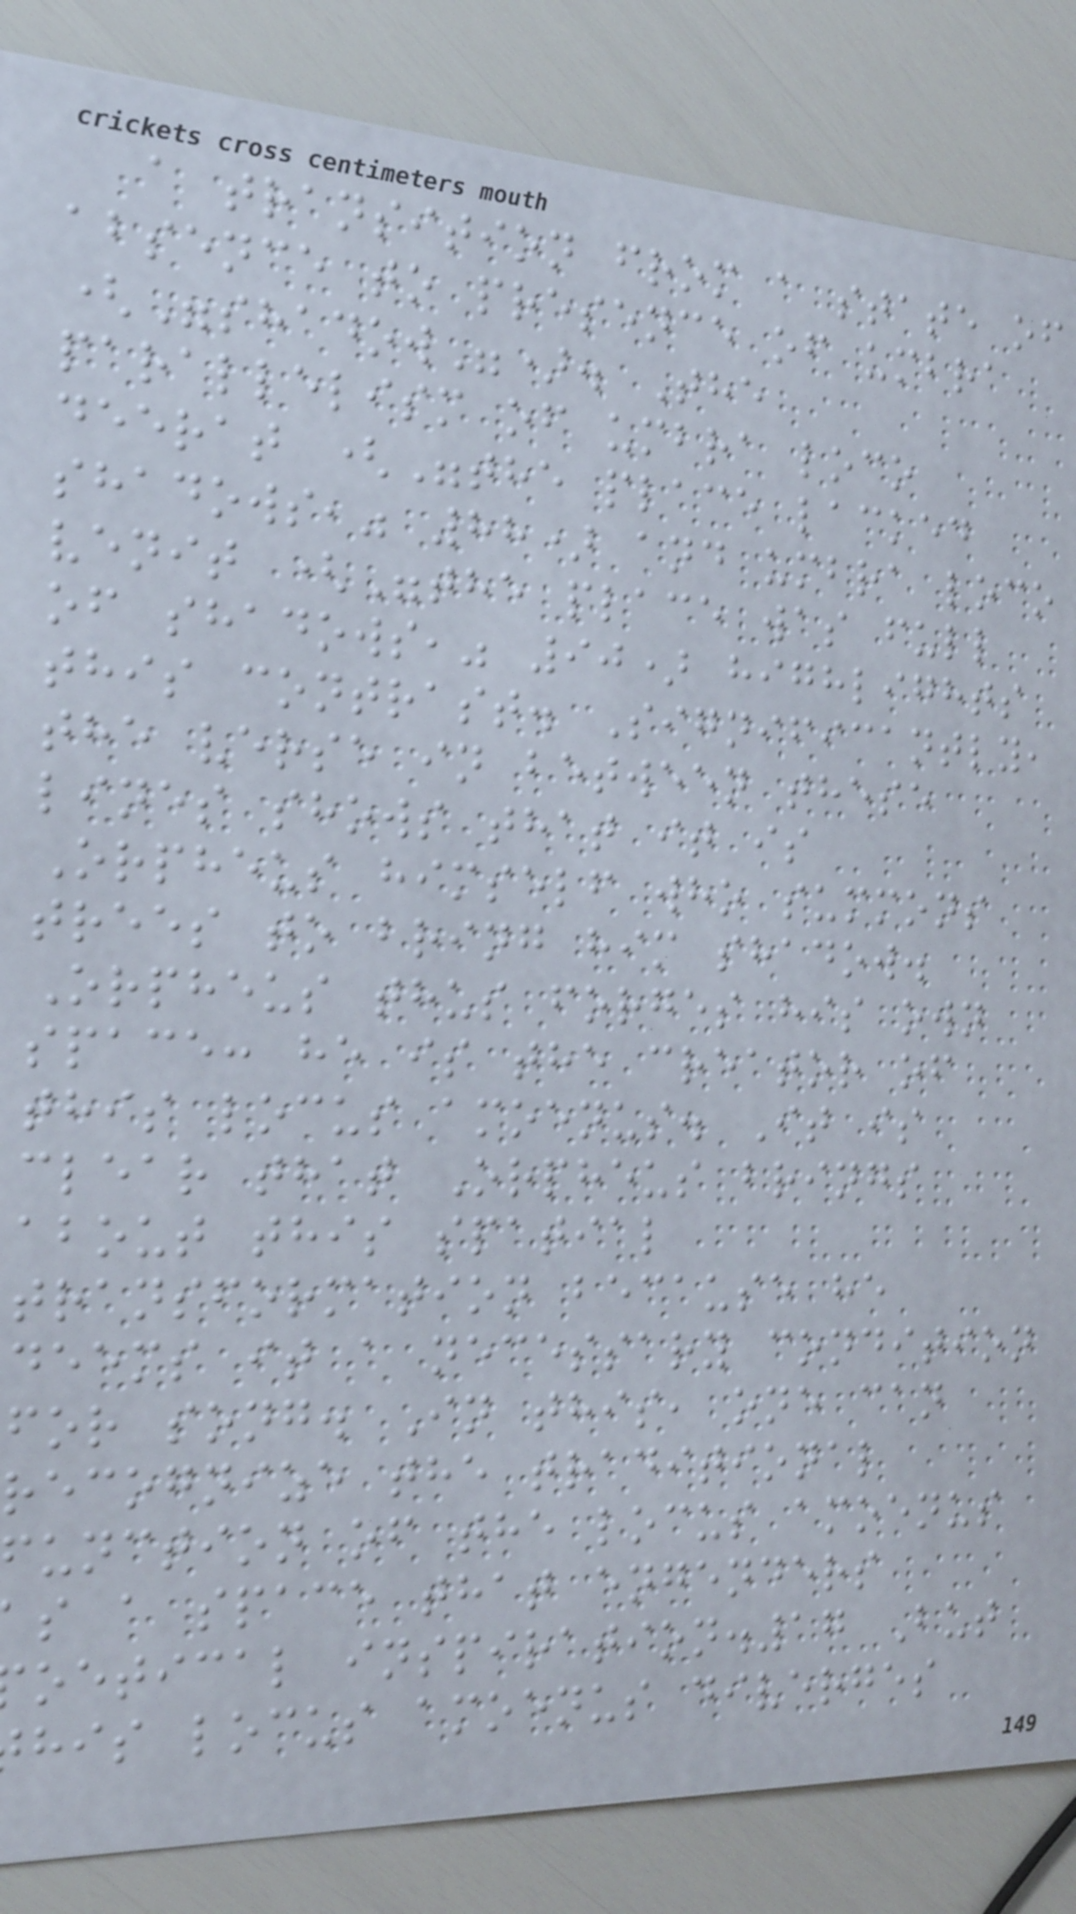a transition from a state of
absence to presence of umbra
("shadow"). The
parallelism of umbra loco
deerat ("the place lacked
shadows," 88) and umbra loco
venit ("the place was full
of shadows," 90) highlights
this contrast. Significantly,
the verse in between these
lines shows that it is
Orpheus himself who summons
trees to bring him shadow.
Orpheus thus forges his own
space: he is the creator of
this locus amoenus. It is
clear that Orpheus brings
about this spatial
transformation because he
deems it a necessary condition
for song. In this, one can
recognize the traditional
unction of the locus amoenus
s a space that engenders
oetical inspiration.17 But
his locus amoenus diverges
